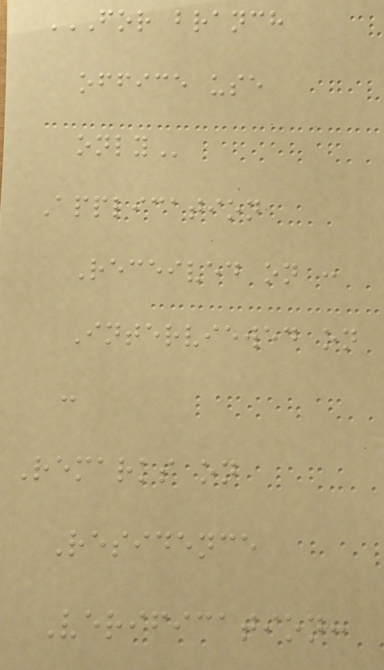FOR BRANCH
OFFICE USE
ONLY
Application
Received on :
Interviewed on
:
Remarks on
Residence
Verification:
